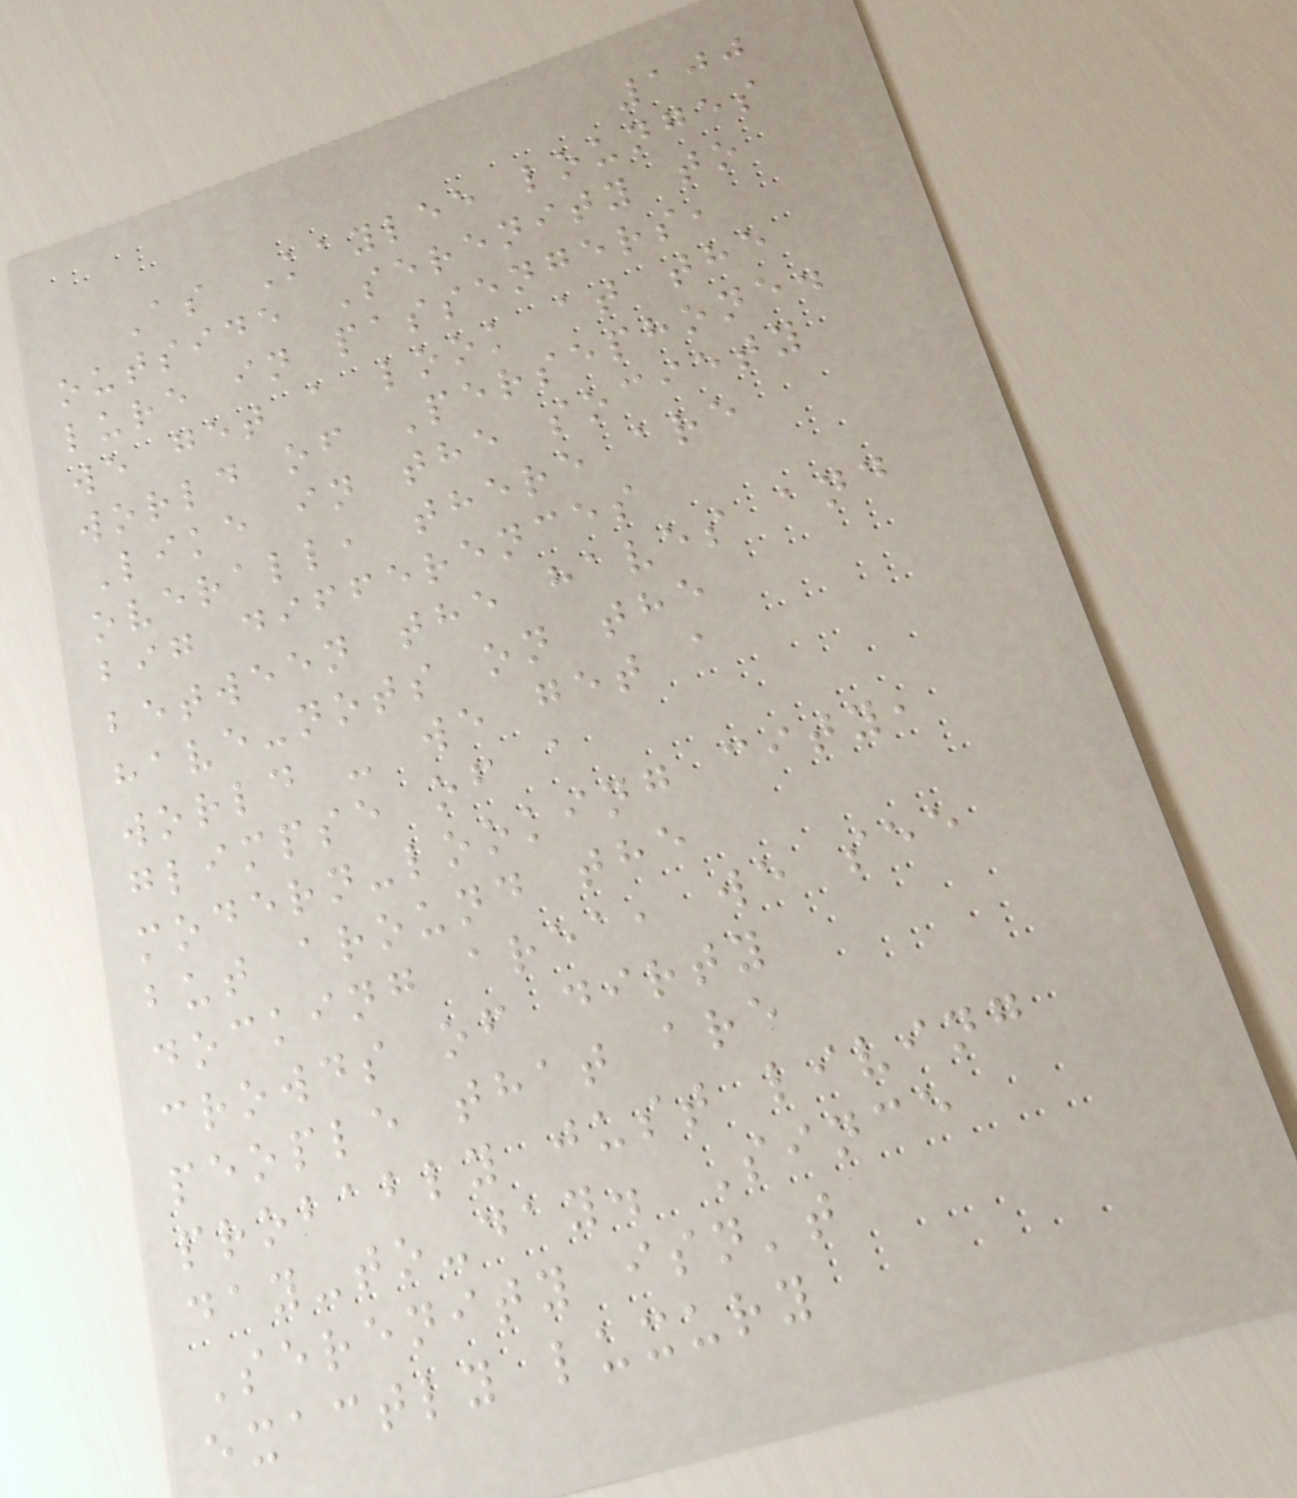100
As Kaylee lounges
outside Serenity to
lure in passengers,
we get a look at the
world of Persephone.
Like in the society
overall, there are
big differences
between the haves and
have-nots on the
world - we get a
glimpse of a
modern-looking city,
but around the
docking area, we see
crowds of dirty
people that are
probably just living
day-to-day. Since
Serenity isn't
exactly luxury
